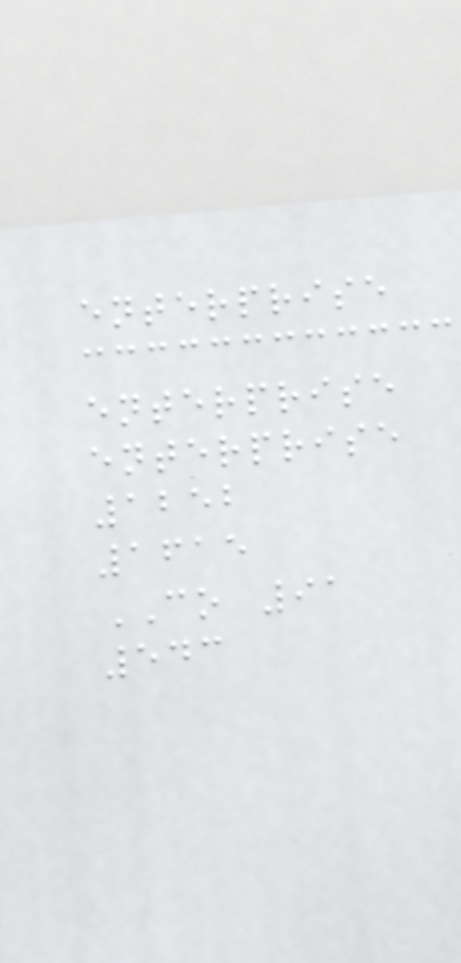enterprise
enterprise
enterprise
1252
1615
CO 91
543
